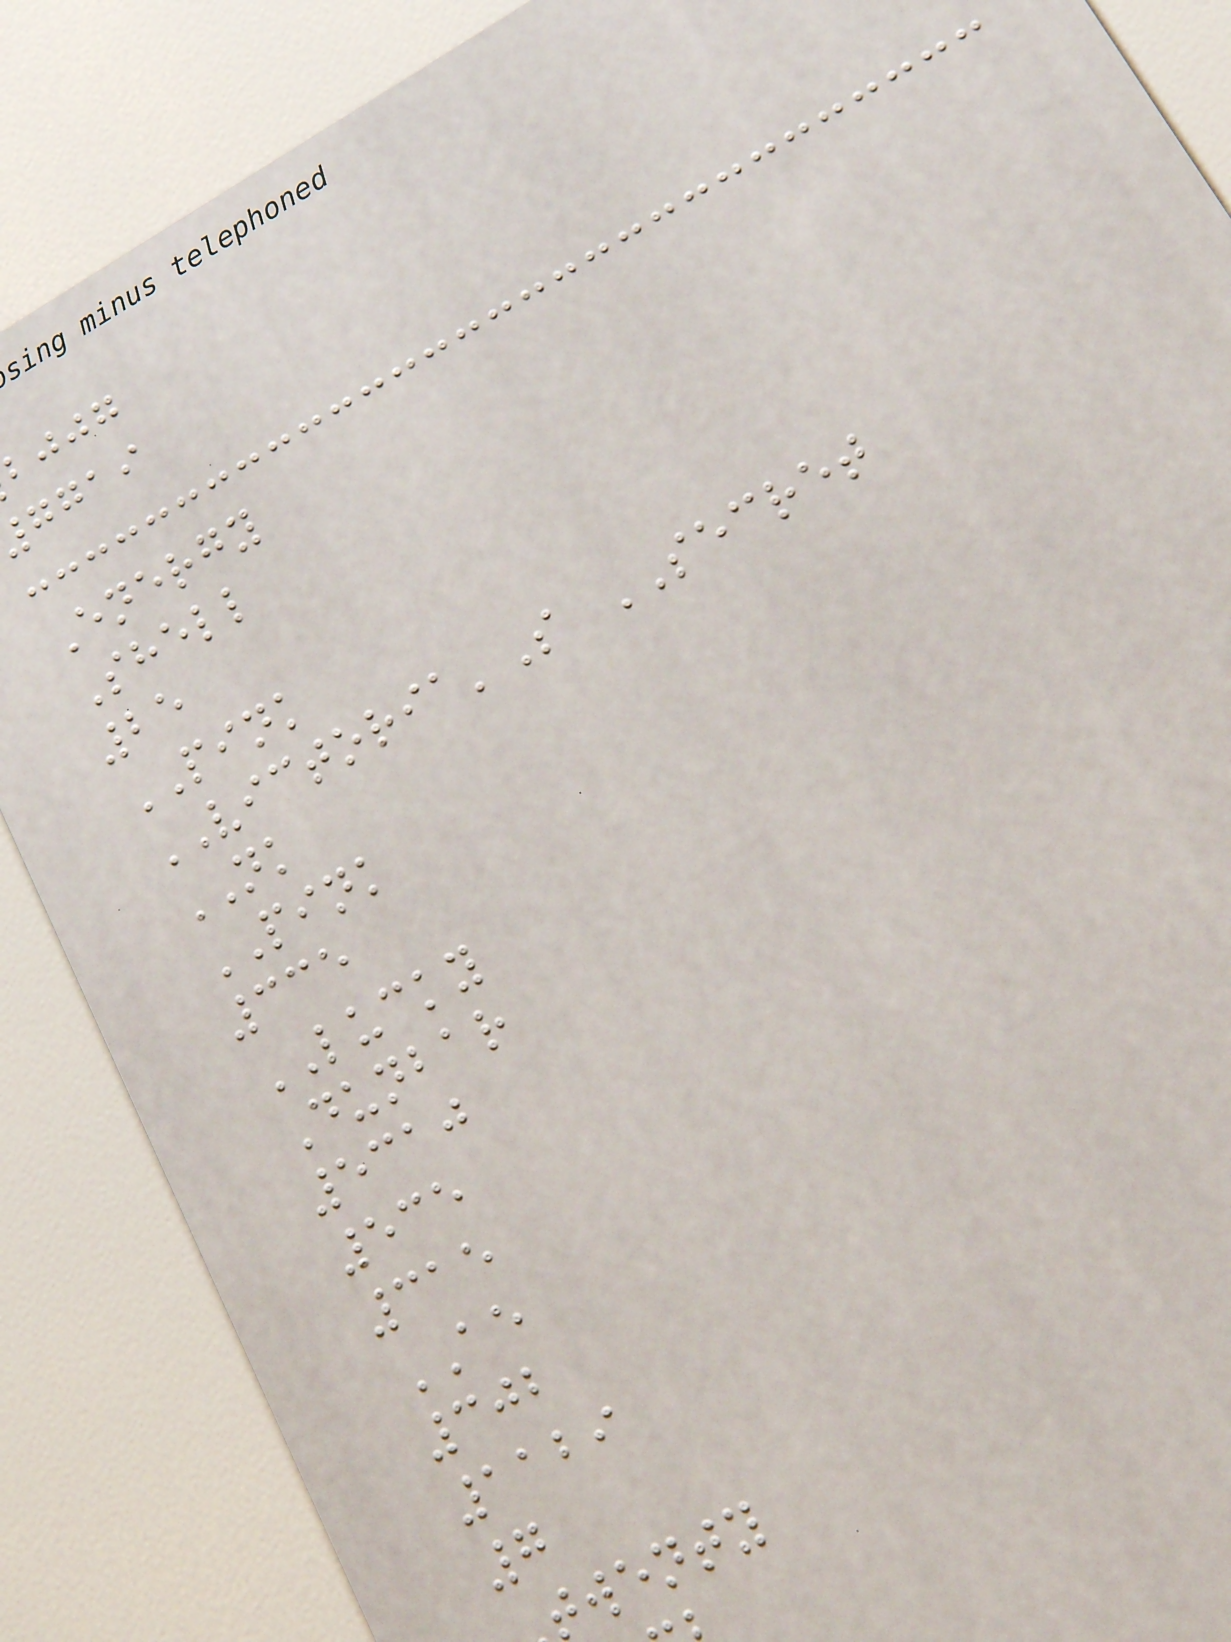bjjg
ggai
Energy
Shell
25
PINK
VICTORIA'S SECRET
NK
PINK
335
LUCKY
Dunbar
5310
535
315
AE
302
1129
7
twenty
